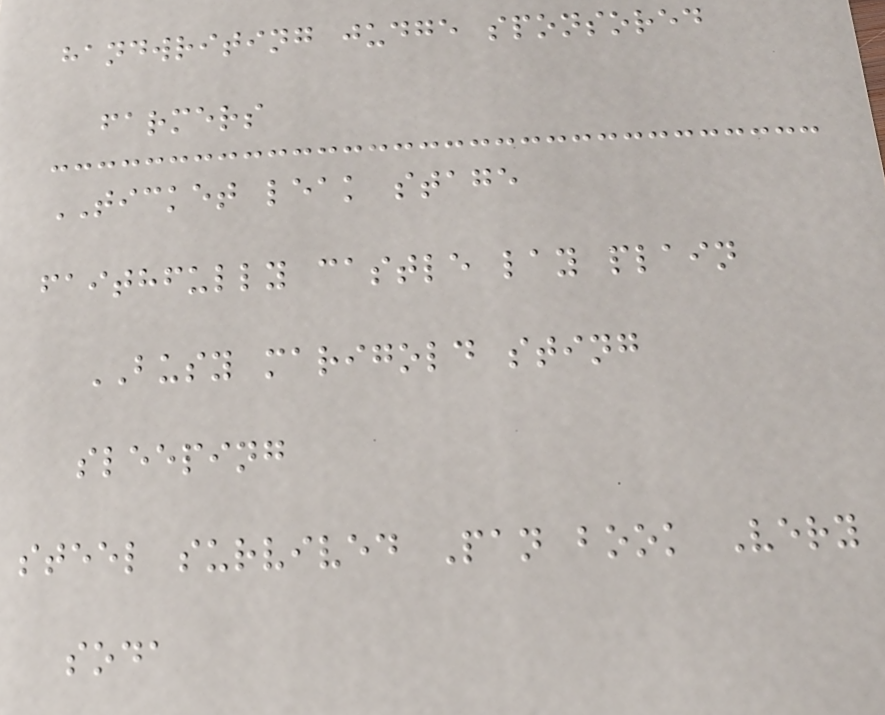handwriting judge sponsored
farmers
TICKET leak stage
faithfully castle lay plain
BUSY marigold sting
sleeping
steel survived Pan book Very
soda
